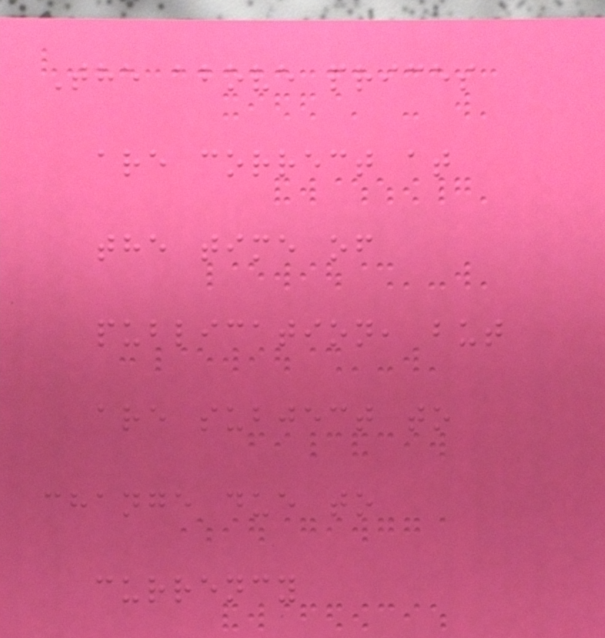The above prices
are correct at
the time of
publication, but
are subject to
change due to
currency
